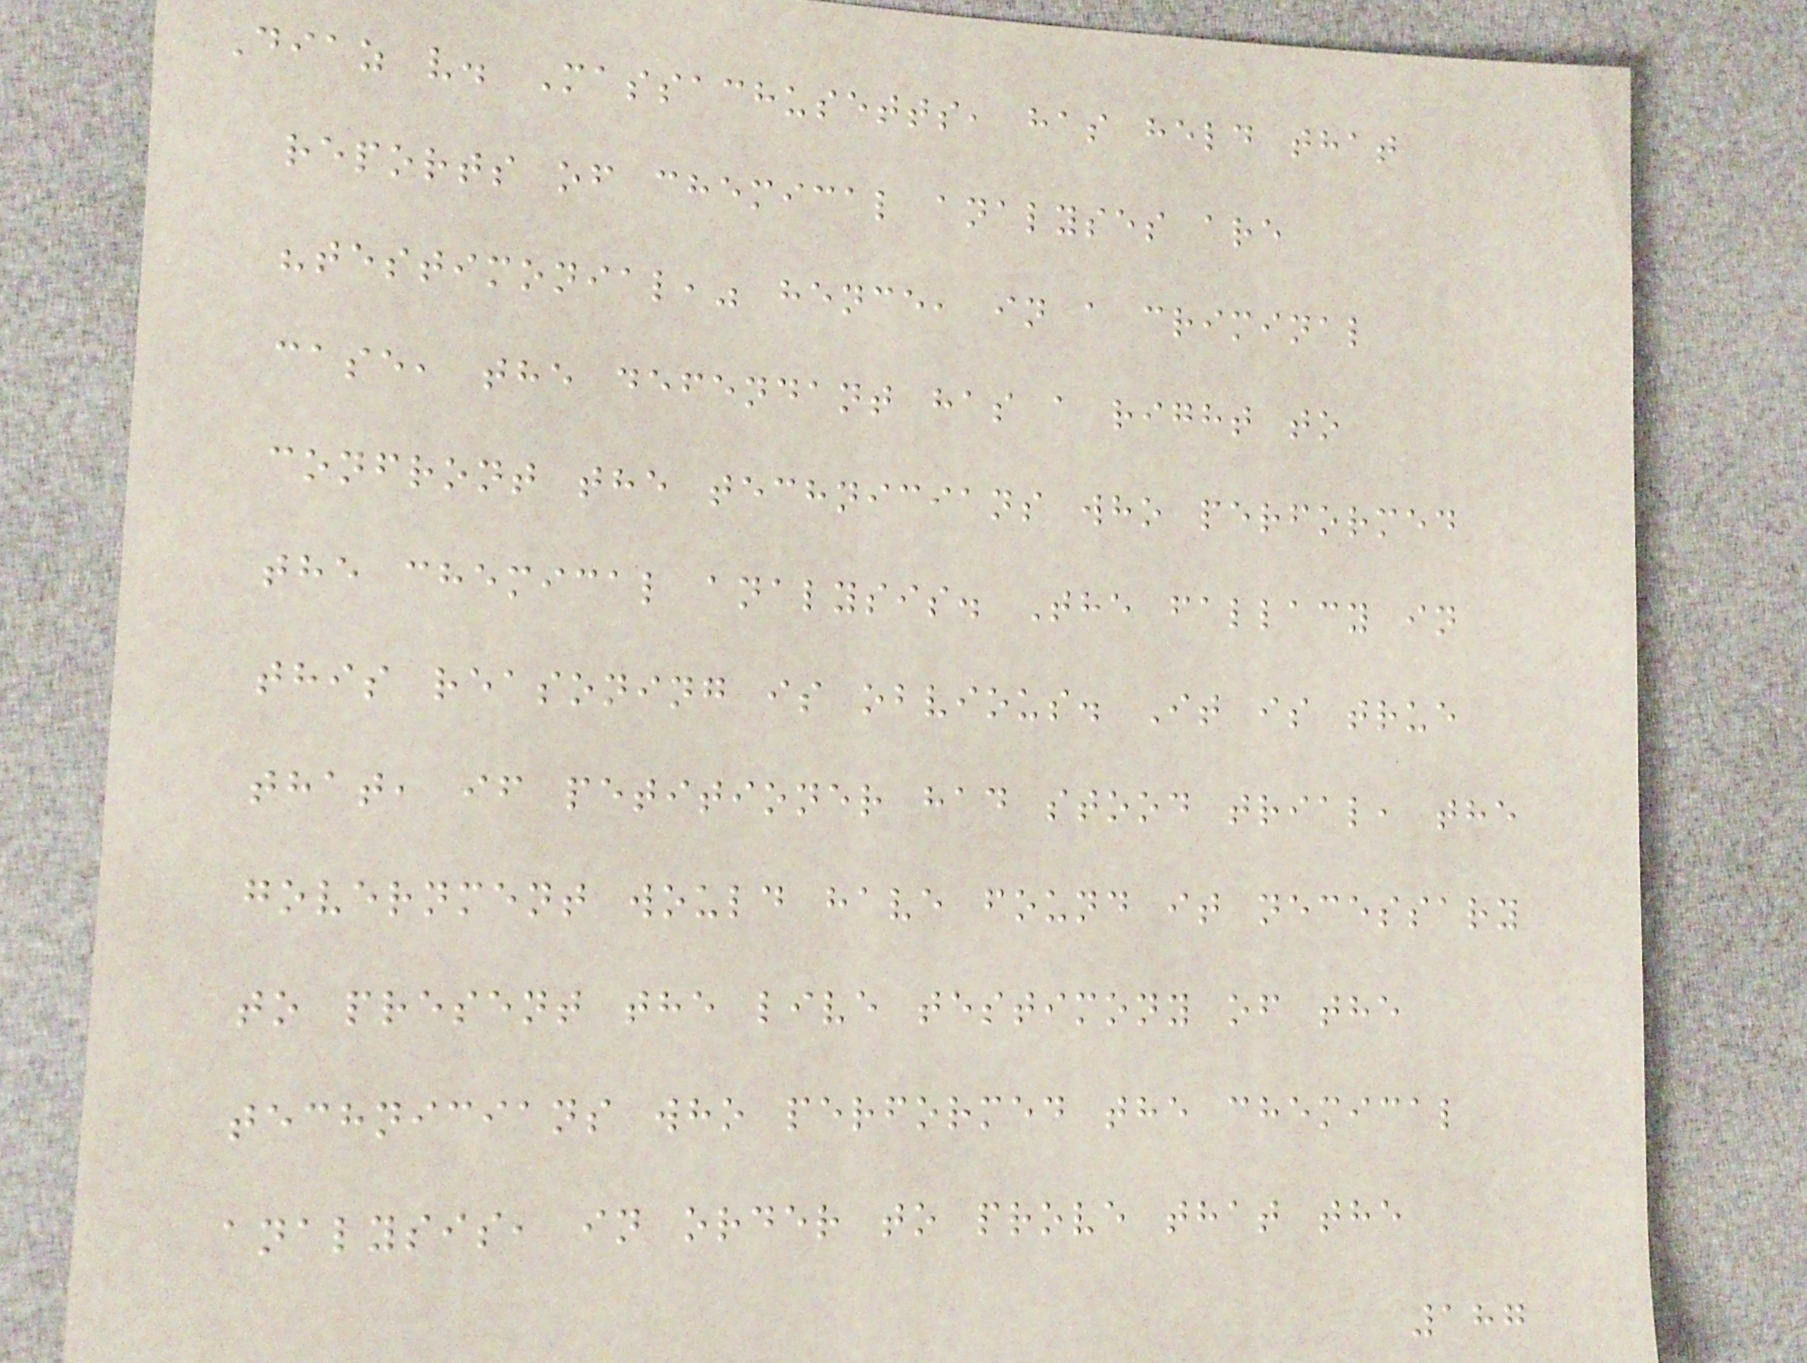Diaz v. Massachusetts, has held that
reports of chemical analyses are
"testimonial," hence, in a criminal
case, the defendant has a right to
confront the technicians who performed
the chemical analysis. The fallacy in
this reasoning is obvious. It is true
that, if petitioner had stood trial, the
government would have found it necessary
to present the live testimony of the
technicians who performed the chemical
analysis, in order to prove that the
187
